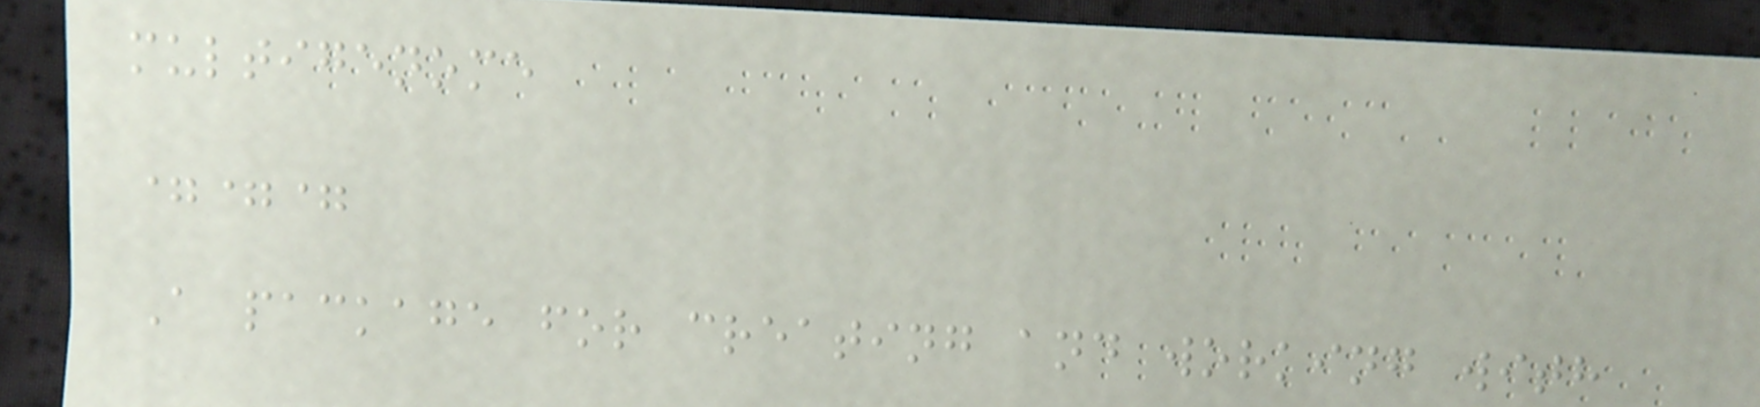multigenome
===
A package for creating and working with
